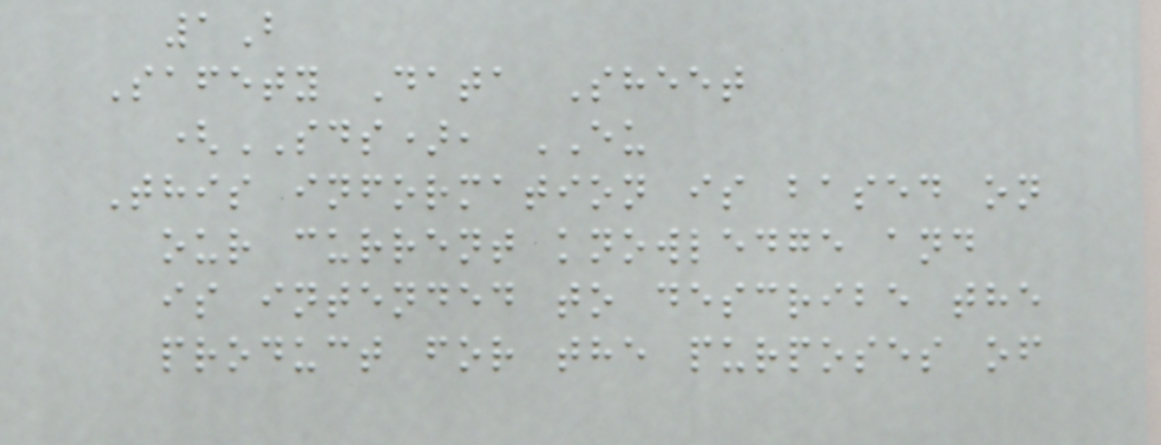1B
Safety Data Sheet
(SDS), EU
This information is based on
our current knowledge and
is intended to describe the
product for the purposes of
